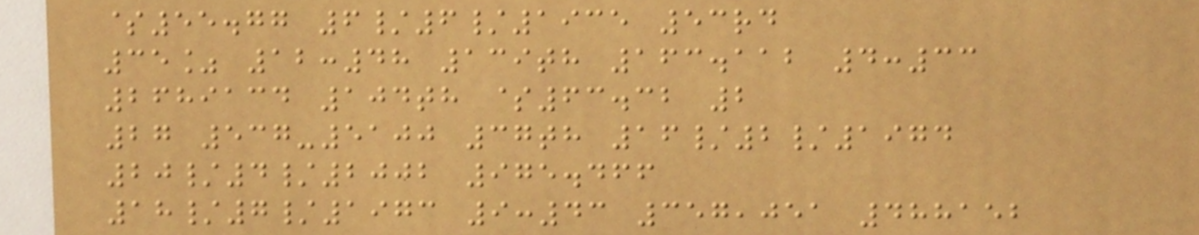$55.77 6/6/1935 53rd
35% 12:48 139th 163.112 4:33
2689134 104th $63.32 2
27 537-5100 37th 16/2/1974
20/4/2002 975.466
18/7/1973 9:43 357,051 488152
